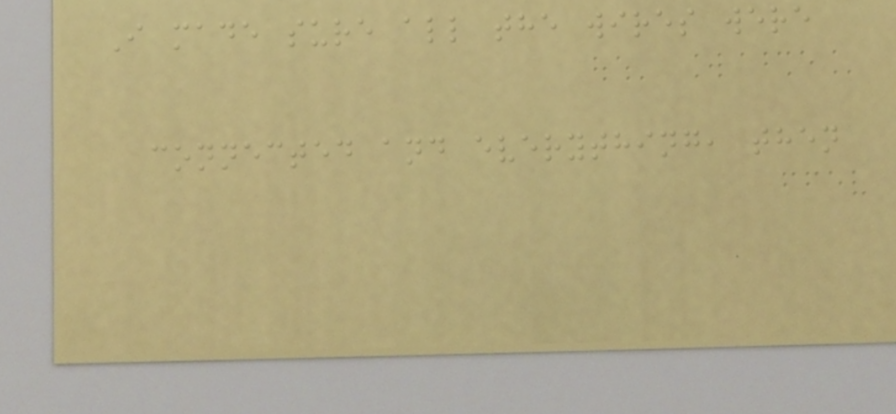I made sure all the wires were
connected and everything, then
